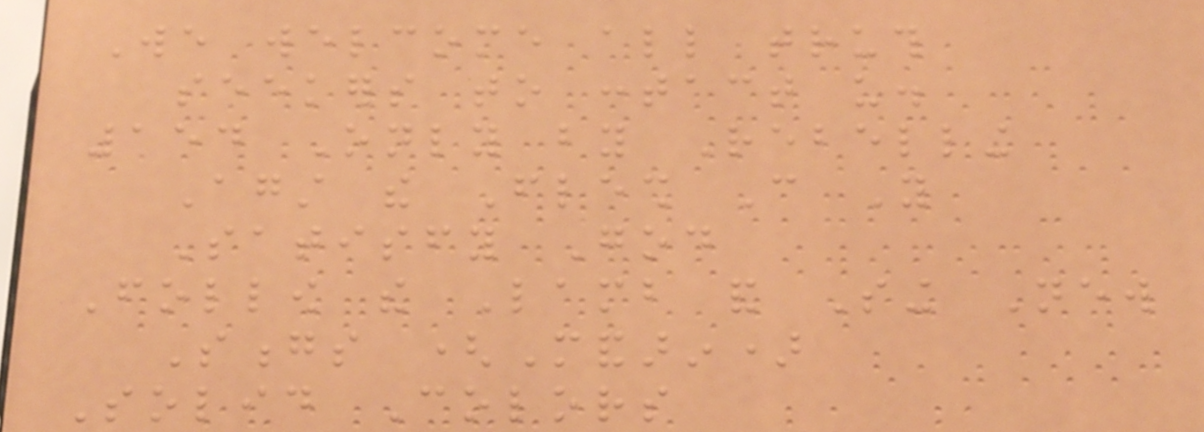We welcome all truth
seekers to contact us.
154 Only by Rebelling
Against the Flesh Can You
Satisfy God
Follow the Lamb and Sing New
Songs (Mandarin)
Solid Colors
